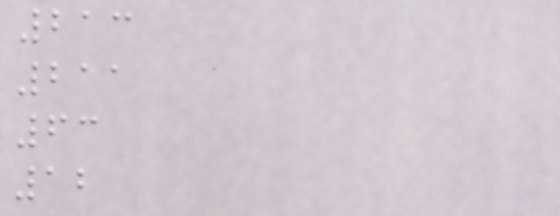213
211
63
12
